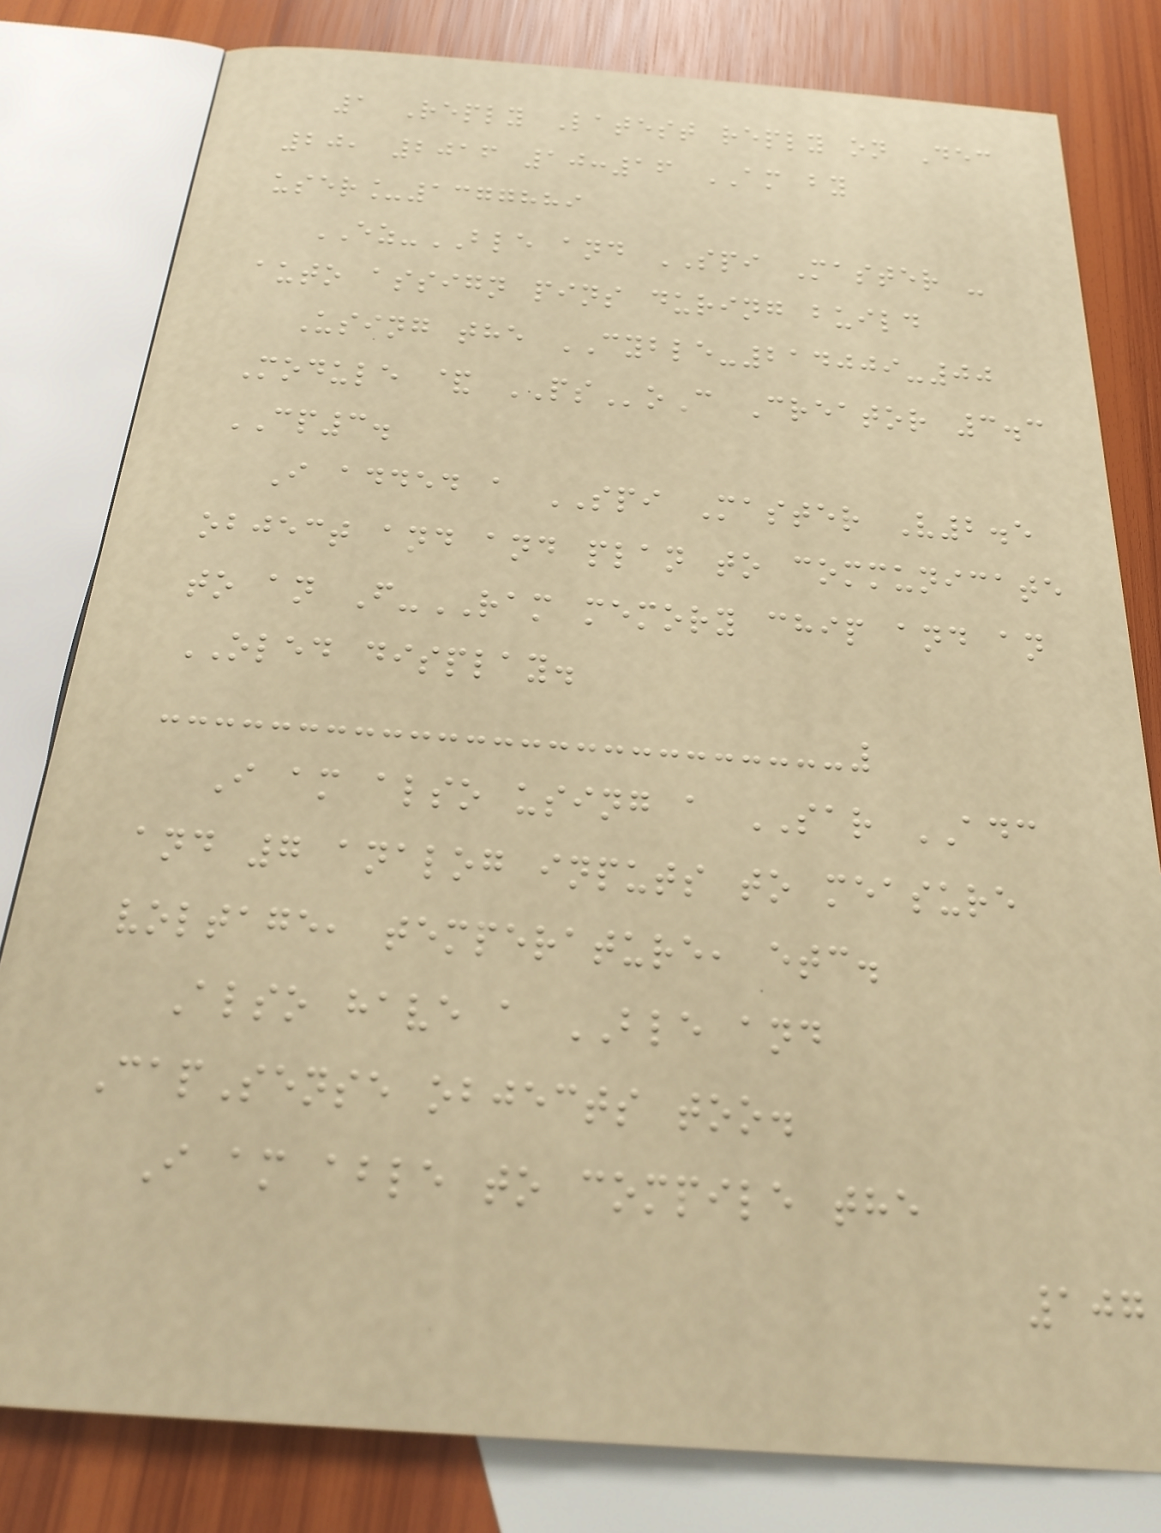1 Reply Latest reply on Dec
20, 2016 10:16 AM by
user_1377889
EZ-BLE and SPI Master -
auto assign pins during build
Using the CYBLE-214009-00
Module & PSoC Creator 3.3
CP3.
I added a SPI Master V2.5
object and and plan to communicate
to an F-RAM memory chip and an
OLED display.
I am also using a SAR ADC
and 7 analog inputs to measure
voltage, temperature, etc.
Also have a BLE and
CapSense objects too.
I am able to compile the
107
